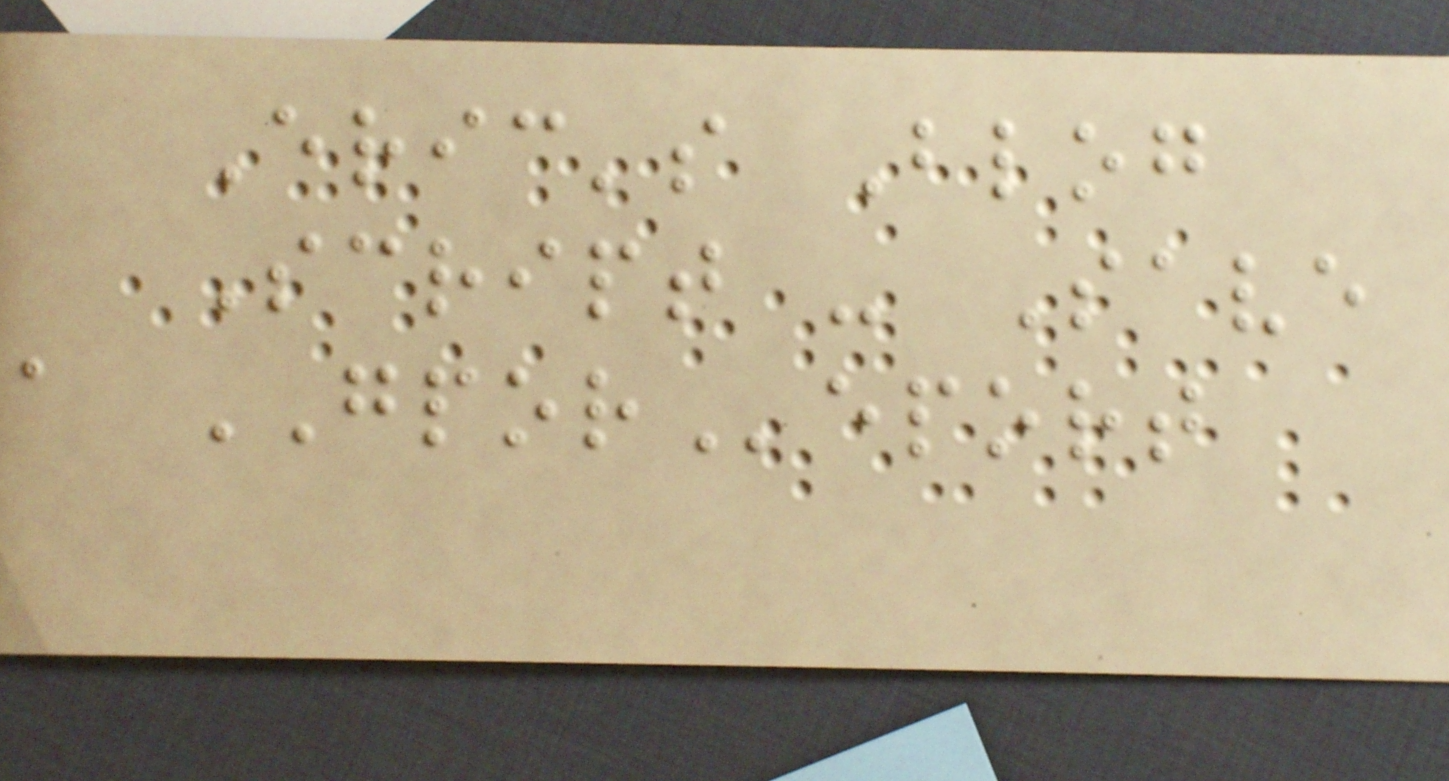Eric's Blog
Script - Save
a GPOReport
